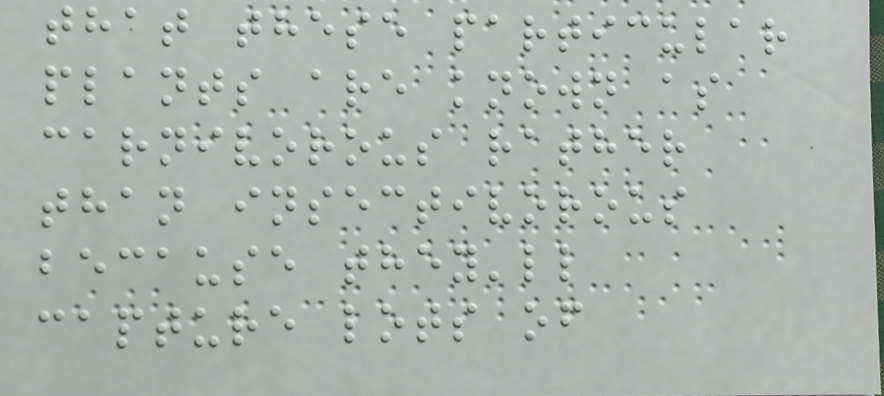that these particular
plants are known as
carnivorous rather
than insectivorous
because they'll
capture lots of
